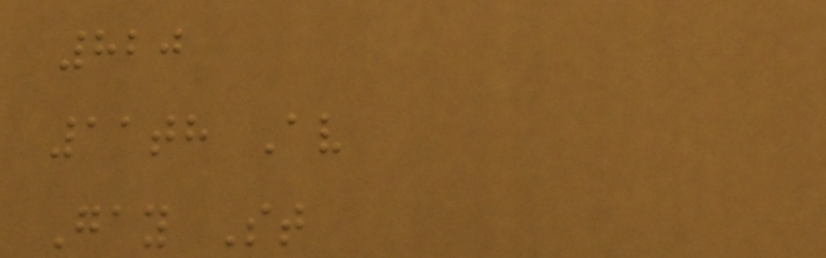820
11th Av
Gay St
